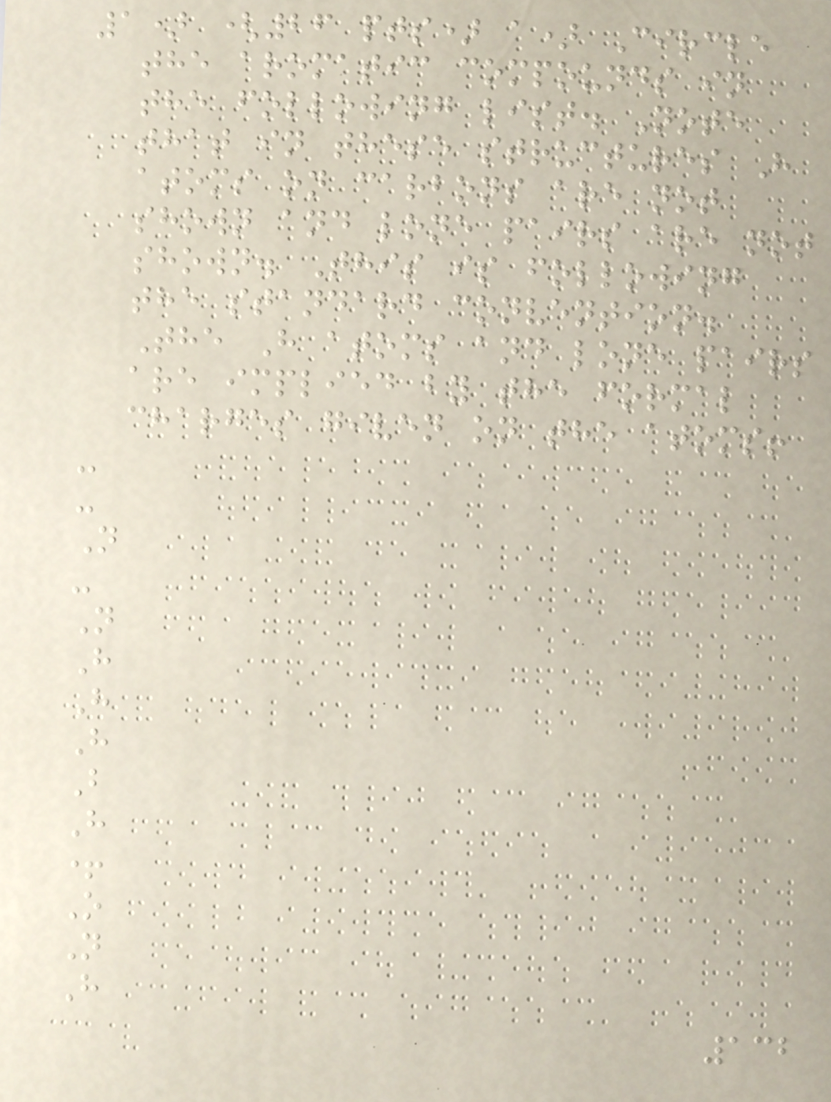1) (26 pts) a) Circle
the aromatic compounds in
the following list. Note
that in these structures H
atoms on carbons are not
shown and lone pairs are not
shown. This is following
the standard convention.
The H atoms and lone pairs
are implied by the formal
charges given on the atoms!
-
-
N
-
N
H
H
H
B
H
+
O
N
H
132
